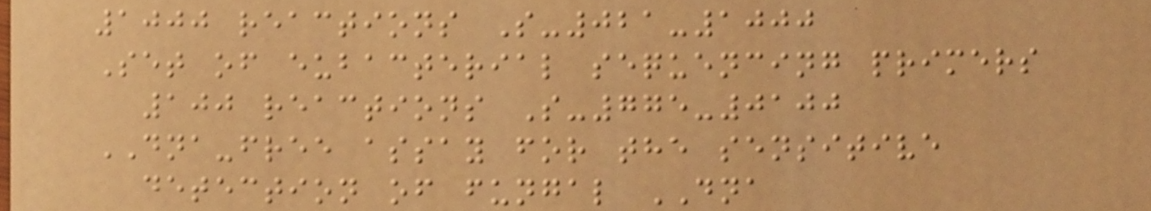1000 reactions S-021-1000
Set of eubacterial sequencing primers
100 reactions S-775-0100
DNA-free assay for the sensitive
detection of fungal DNA
